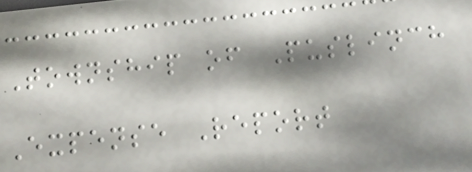Township of Puslinch
Expense Report
